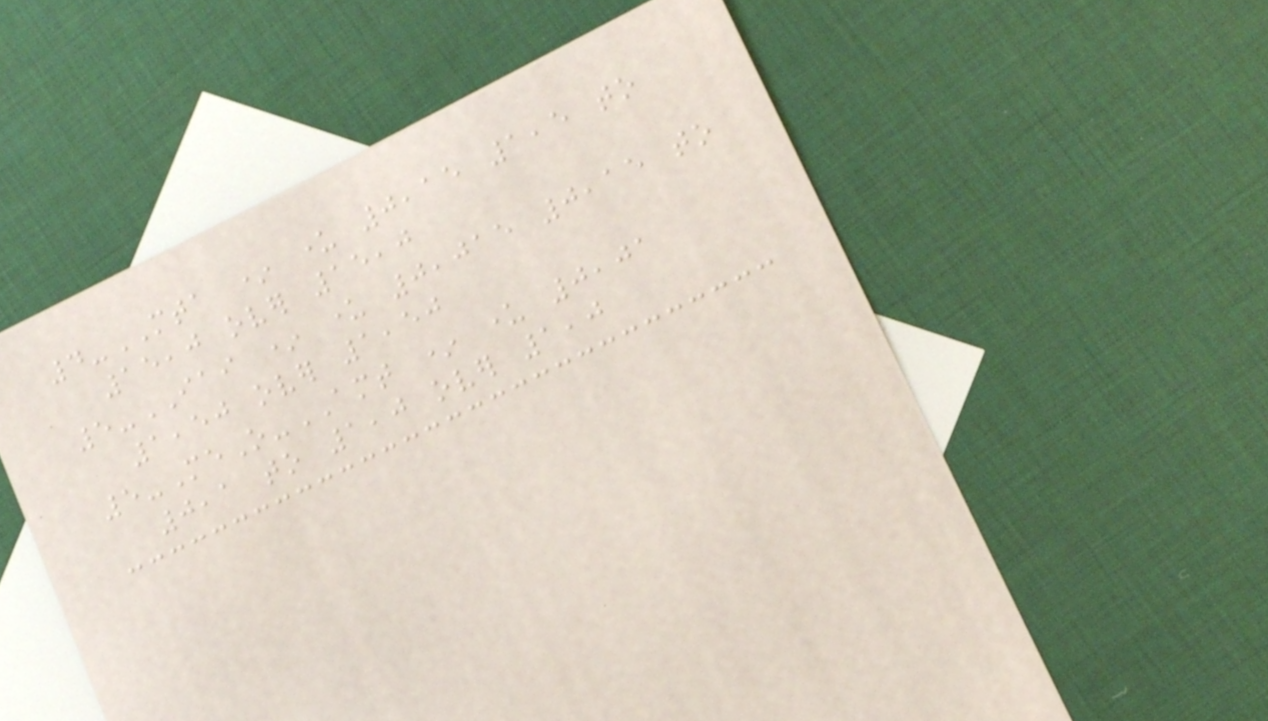4-MTA * under 0,15 1,5 to
15,0 over 15,0
5-IAI * under 0,015 0,15 to
1,50 over 1,50
5-MeO-AMT * under 0,01
0,1 to 1,0 over 1,0
